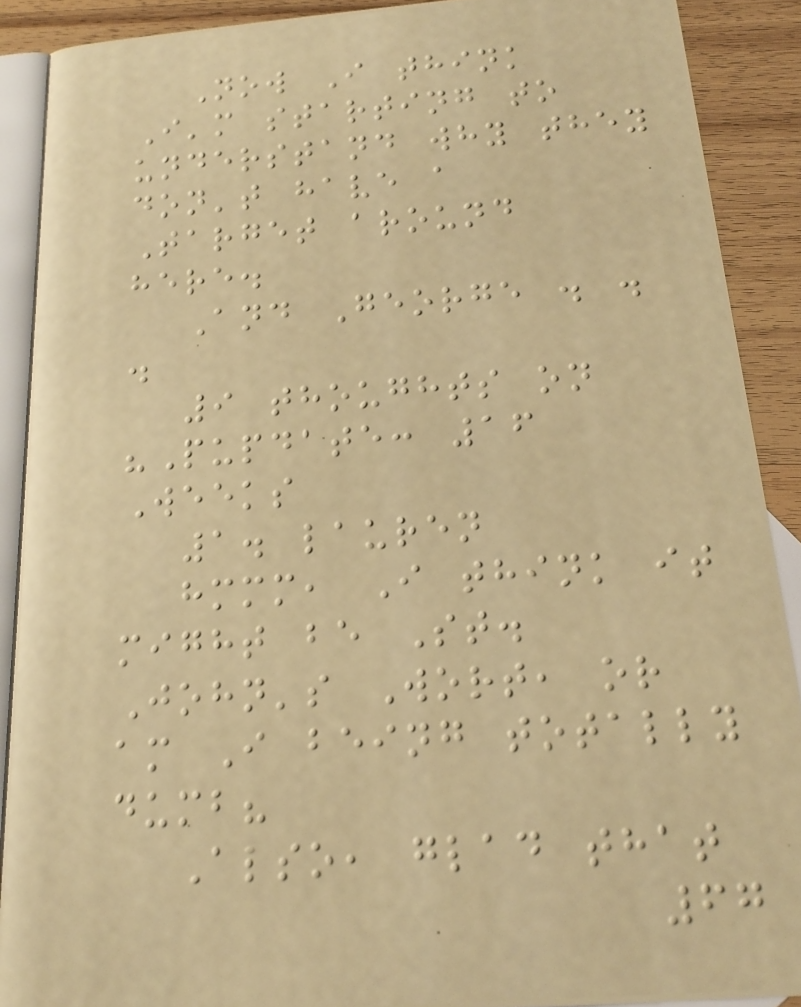Now I think
I'm starting to
understand why they
don't have a
Target around
here.
And George . .
.
9 thoughts on
"Pupdate: 16
Weeks
1. lauren
hmmm, I think it
might be St.
John's Wort, or
am I being totally
dumb?
Also, glad that
67
